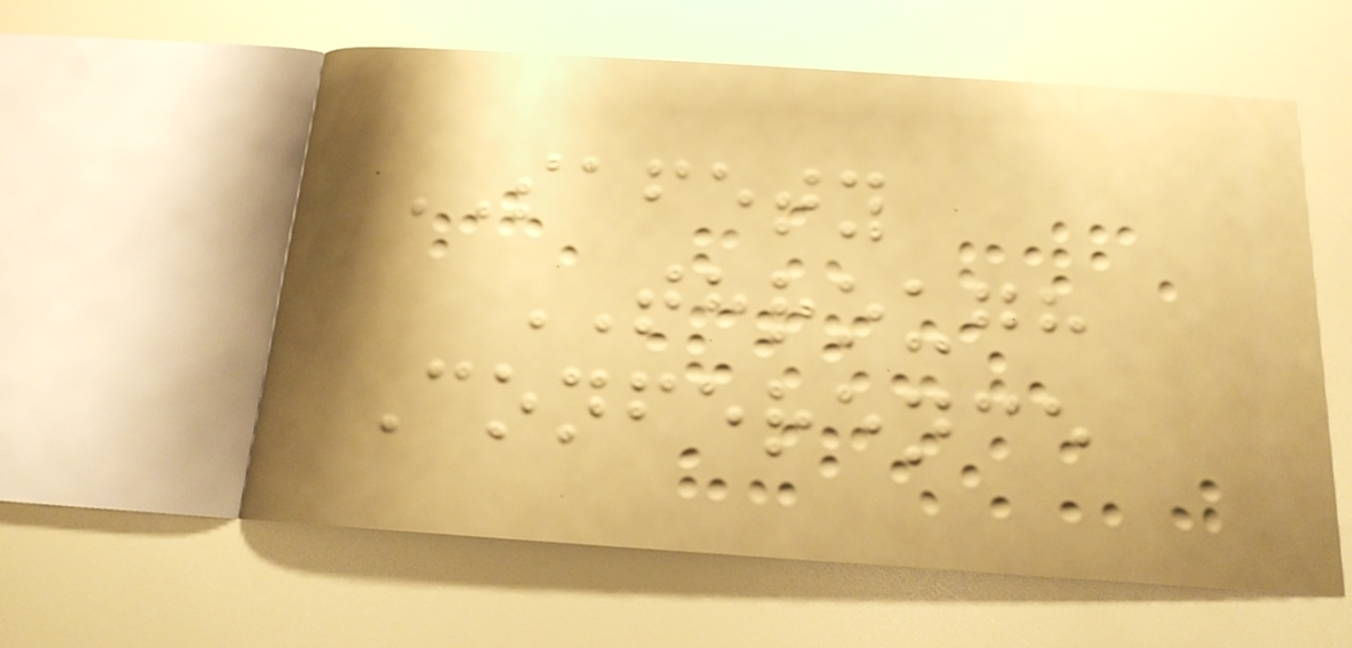SAFETY
THROUGH
Conference
